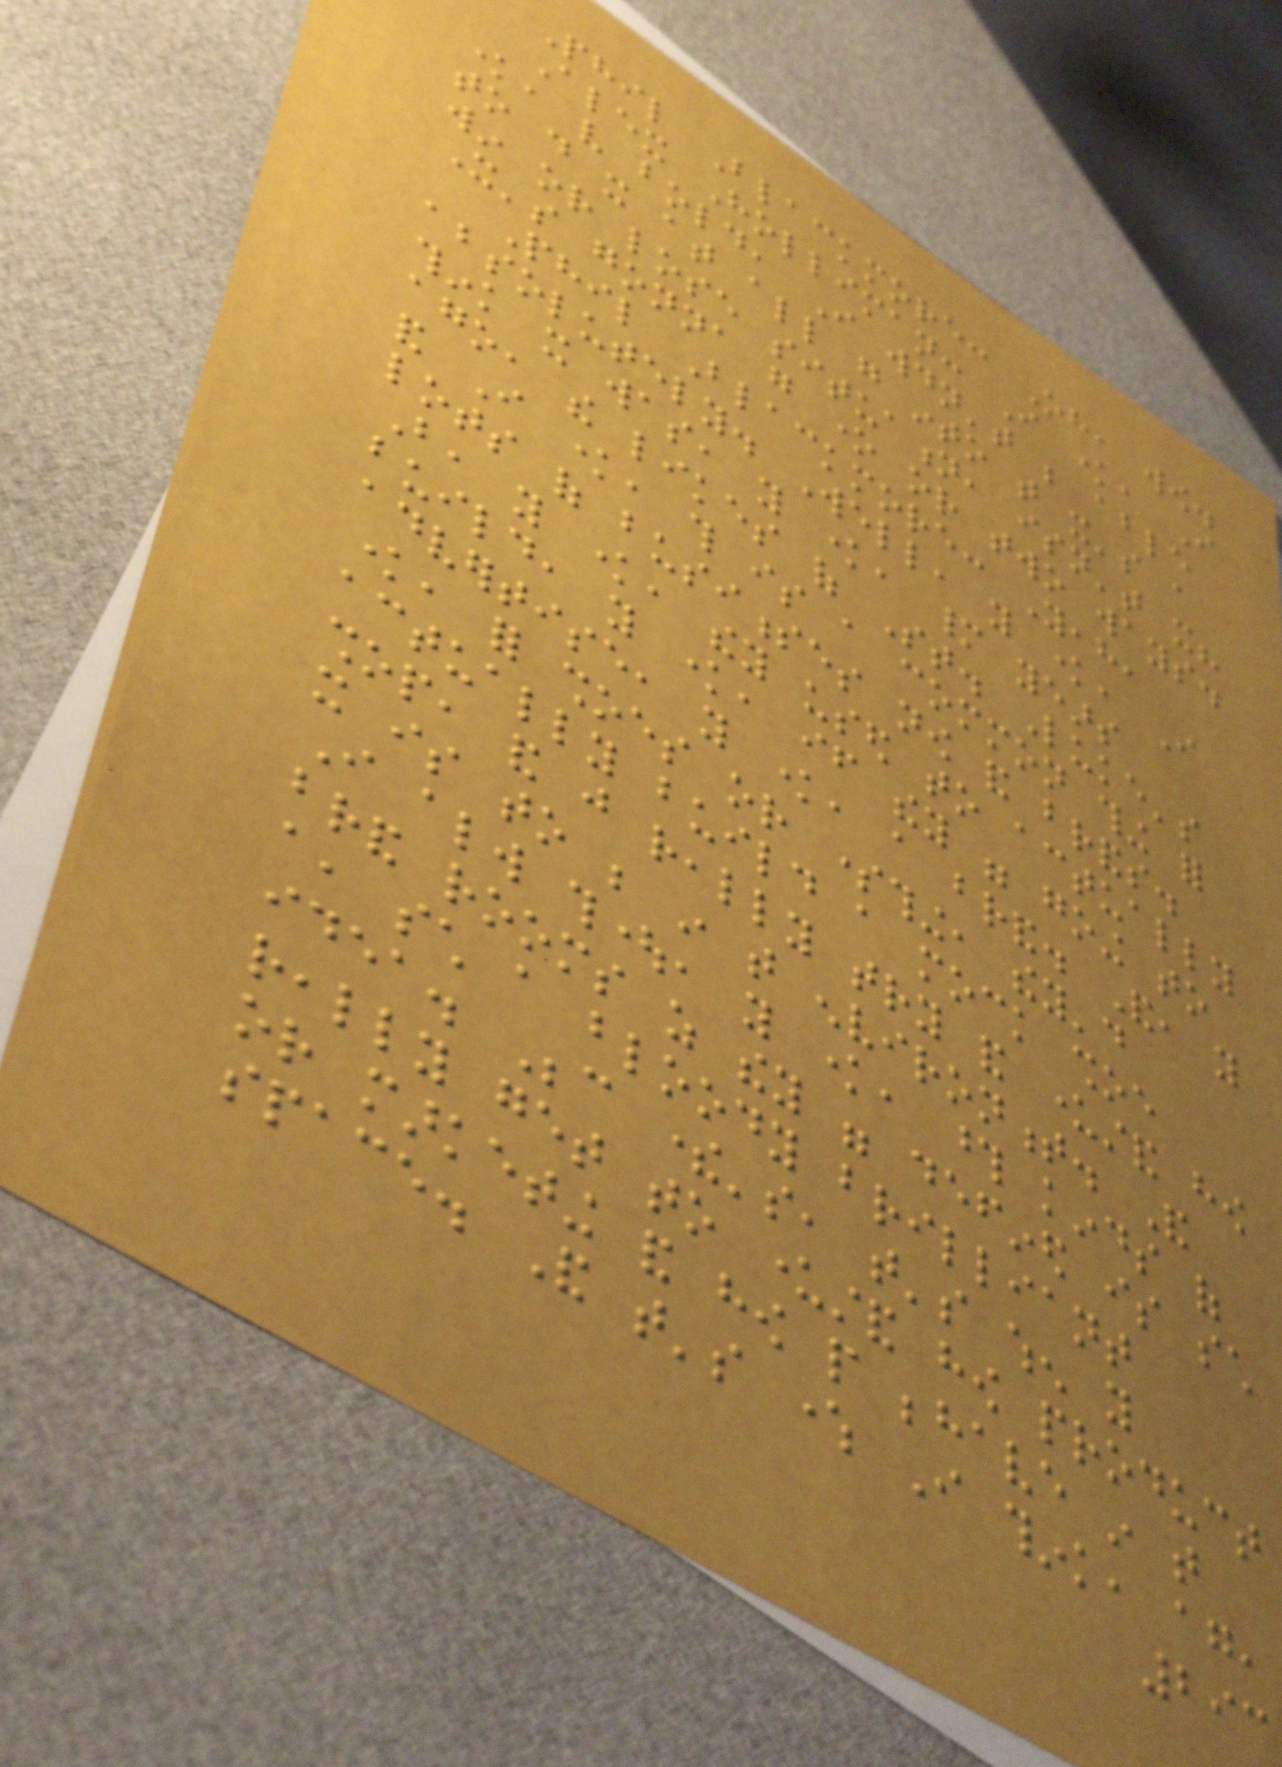Phil Blackmore: Oh, wow.
Alex Holliman: I know, I
know, very bold, I wouldn't be able
to do it at all go into that it's a
win or lose situation, isn't it?
It's gonna go one or two ways.
Phil Blackmore: Yeah,
absolutely. Well, you know, I
think it was, you know, many years
ago, the likes of St. Luke's
and I know, this is a common thing for
lots of businesses now and brands.
But, you know, they used to actually
build, you know, if they were going to
advertise, you know, a brand. And, you
know, for shoes or something, they'd
actually build a mock shoe
shop, and just really try and understand how
it is to be in that environment. And
I always thought, you know, those kinds of
brand rooms as they were defined is such
a, such a bloody brilliant
idea. Because there's, that's when you
really get to understand how product
or marketing and how people behave in that
space. And that's where I think, again,
293
